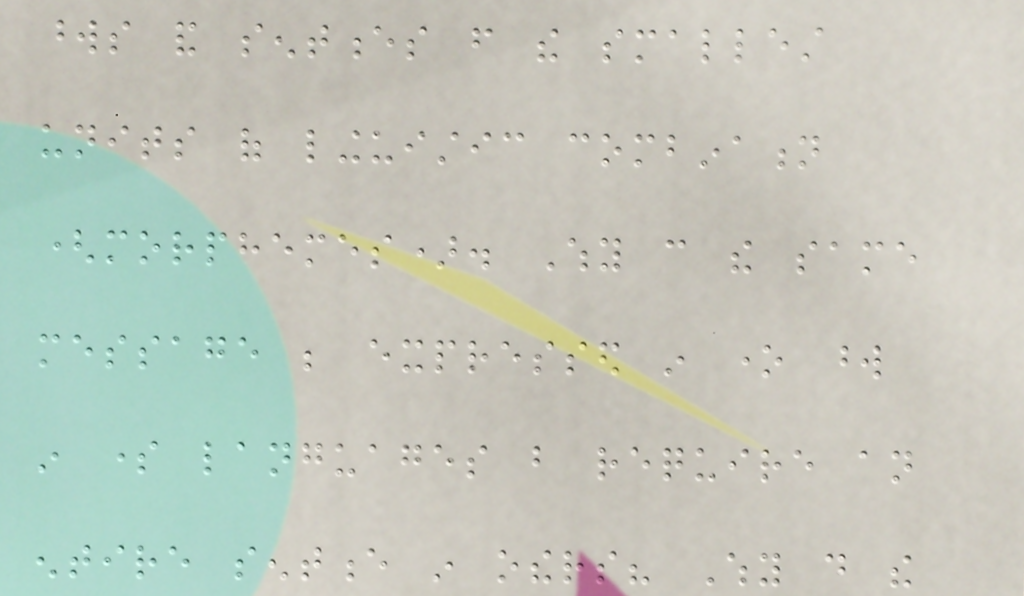words and sentences from the smallest
units of linguistic combination
(morphemes). Why can the same
message be expressed in one word
in some languages but require an
entire sentence in others? Why do the
